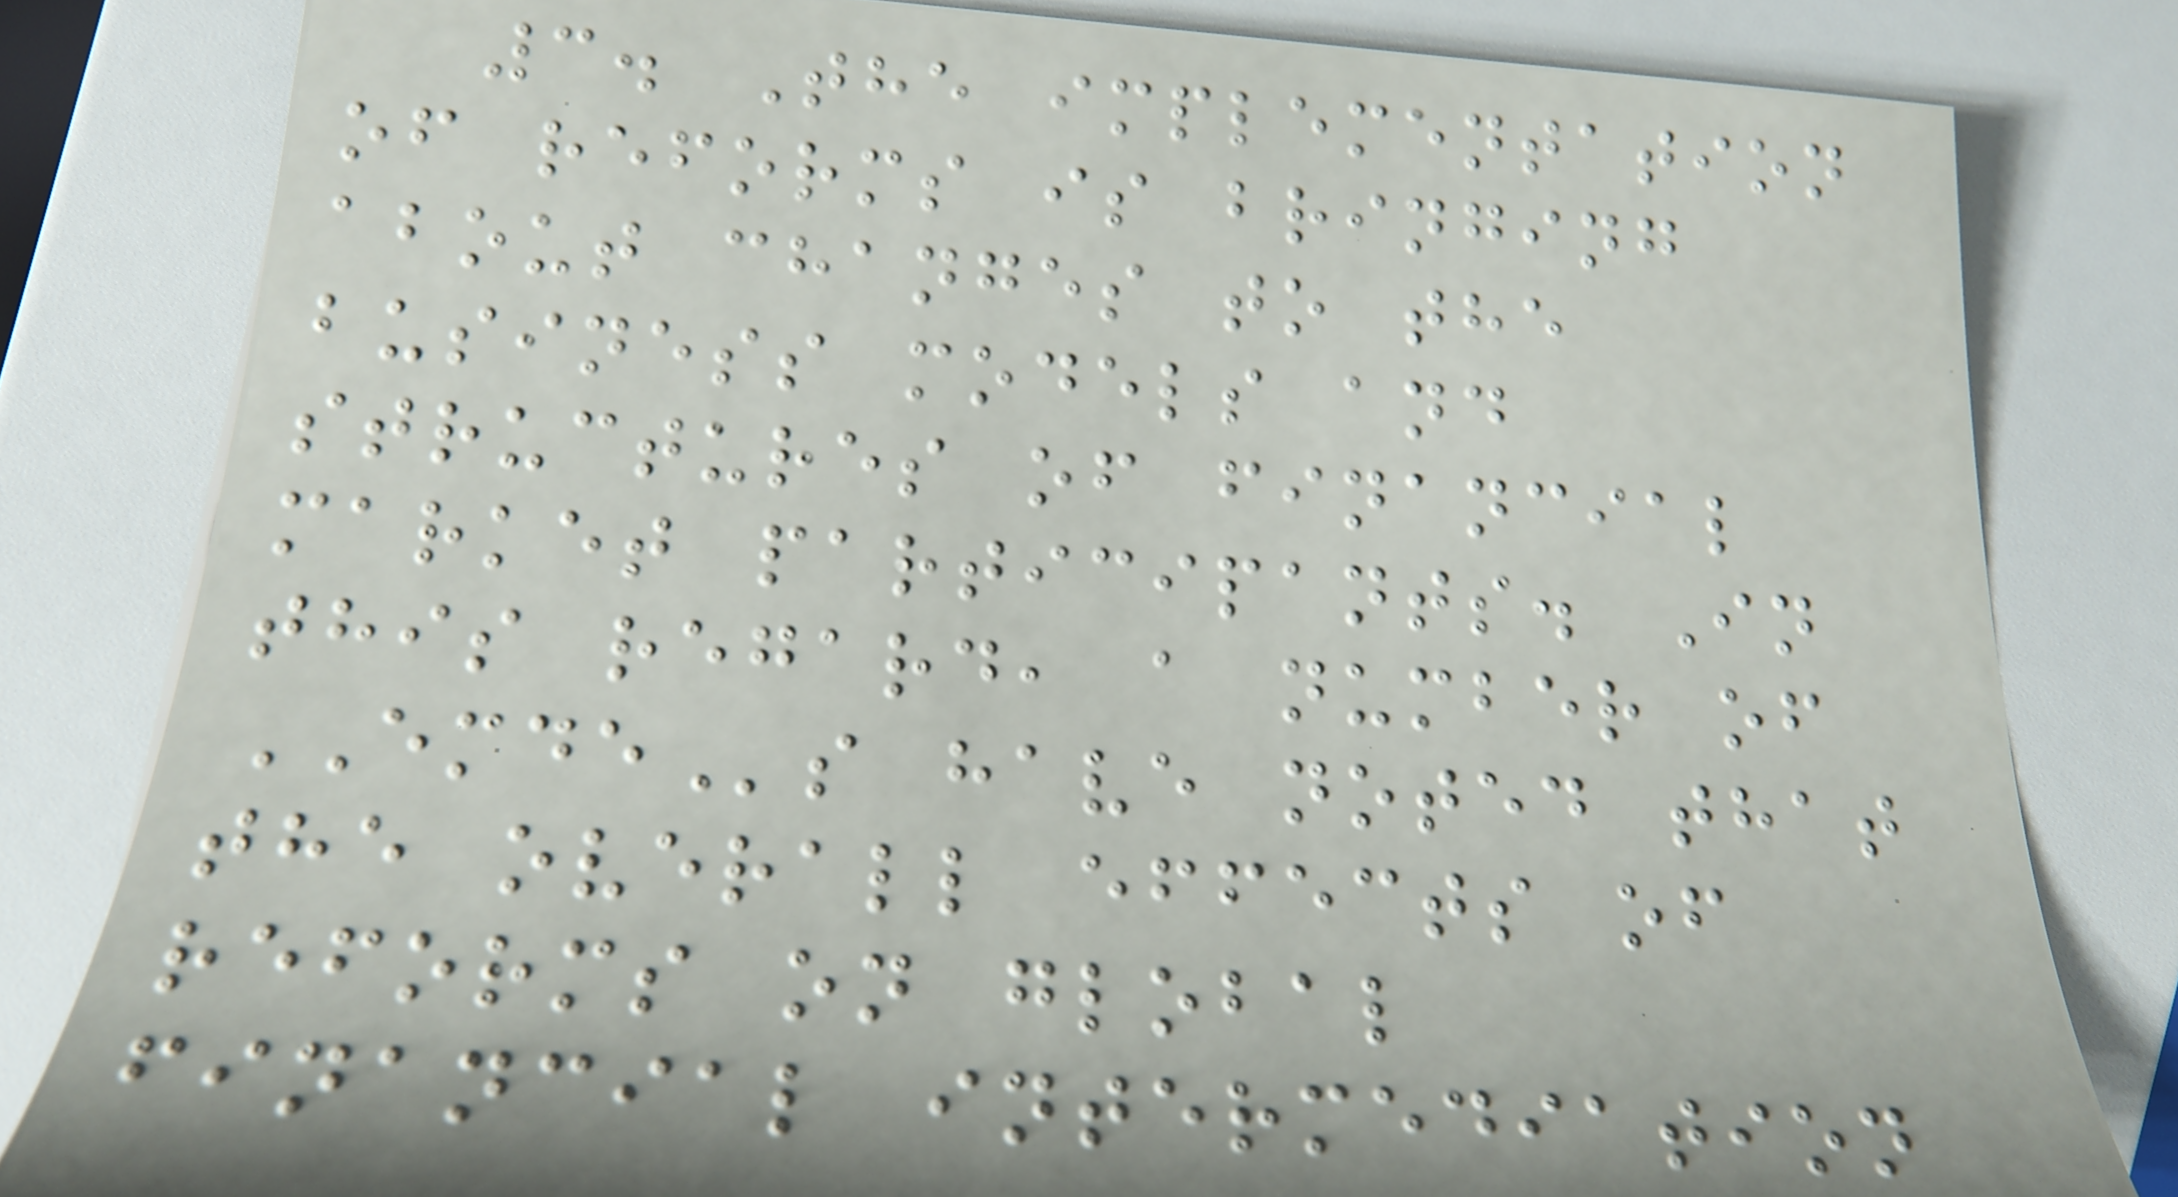3. The implementation
of reforms is bringing
about changes to the
business models and
structures of financial
market participants. In
this regard, a number of
EMDEs have noted that
the overall effects of
reforms on global
financial intermediation
